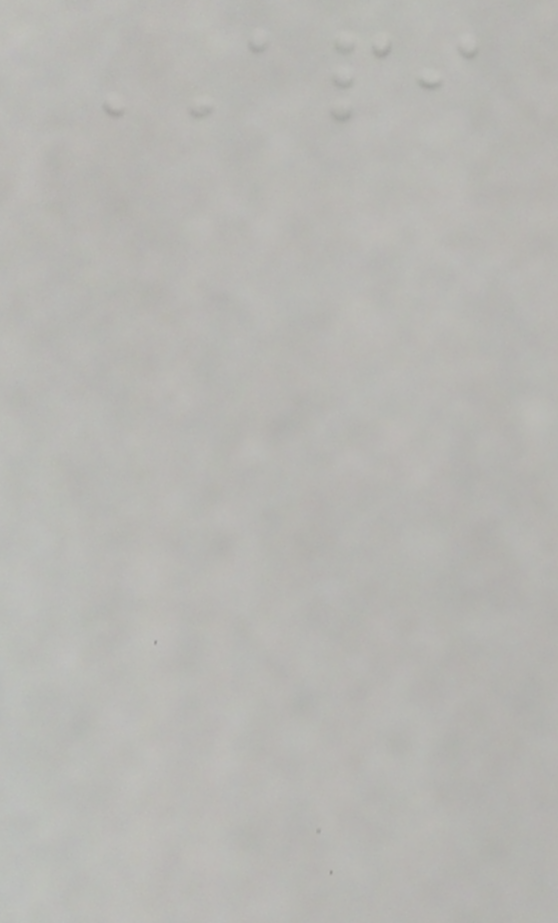API
